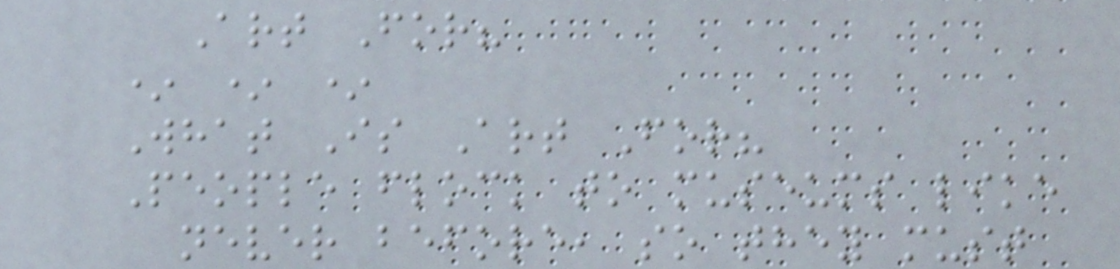Art For?
* * *
What Is Art For?
People flock to museums like
never before, so they must
